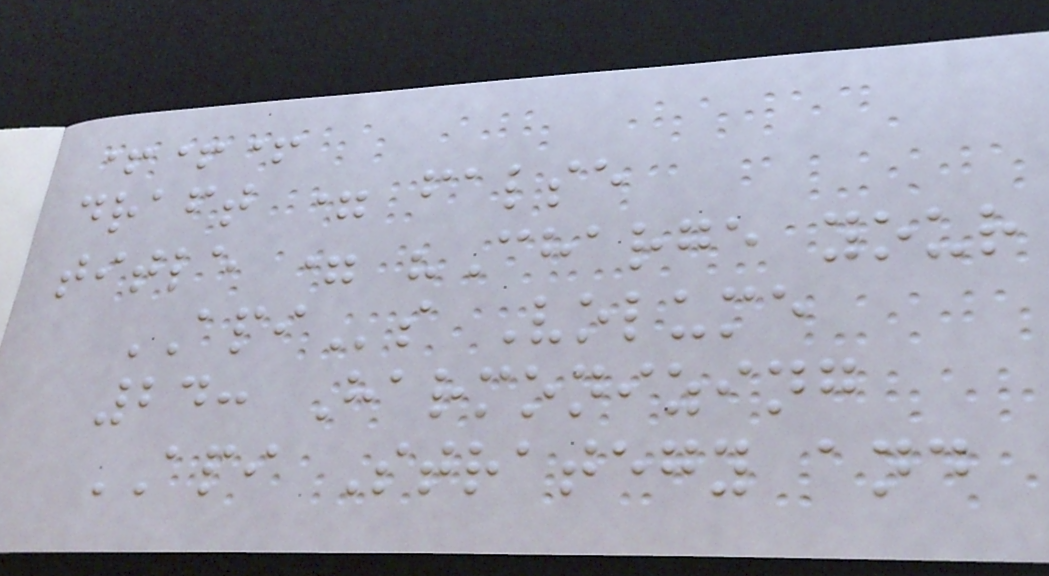+++
draft = false
title = "Charge your
APIs Volume
24: Harmonizing
API Strategy and
